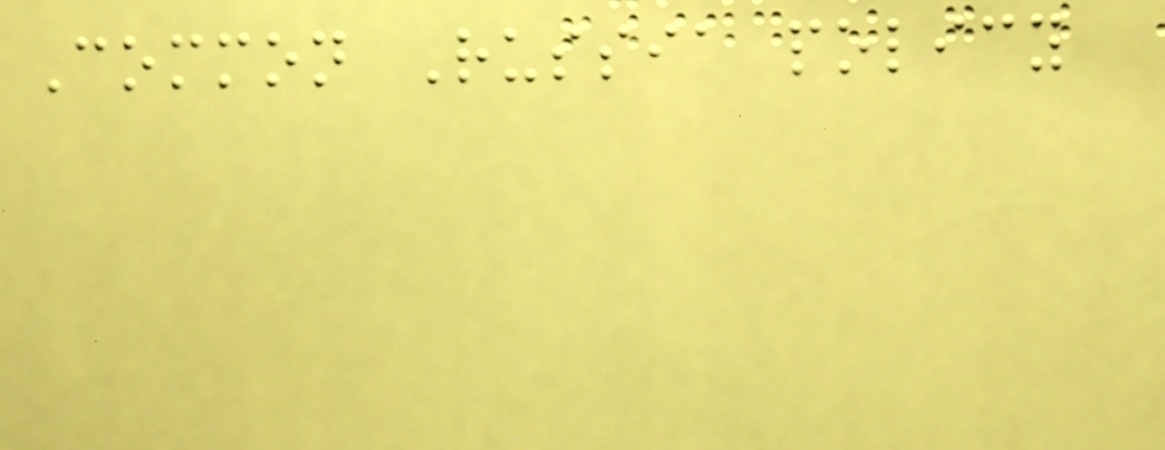Common Russia policy
